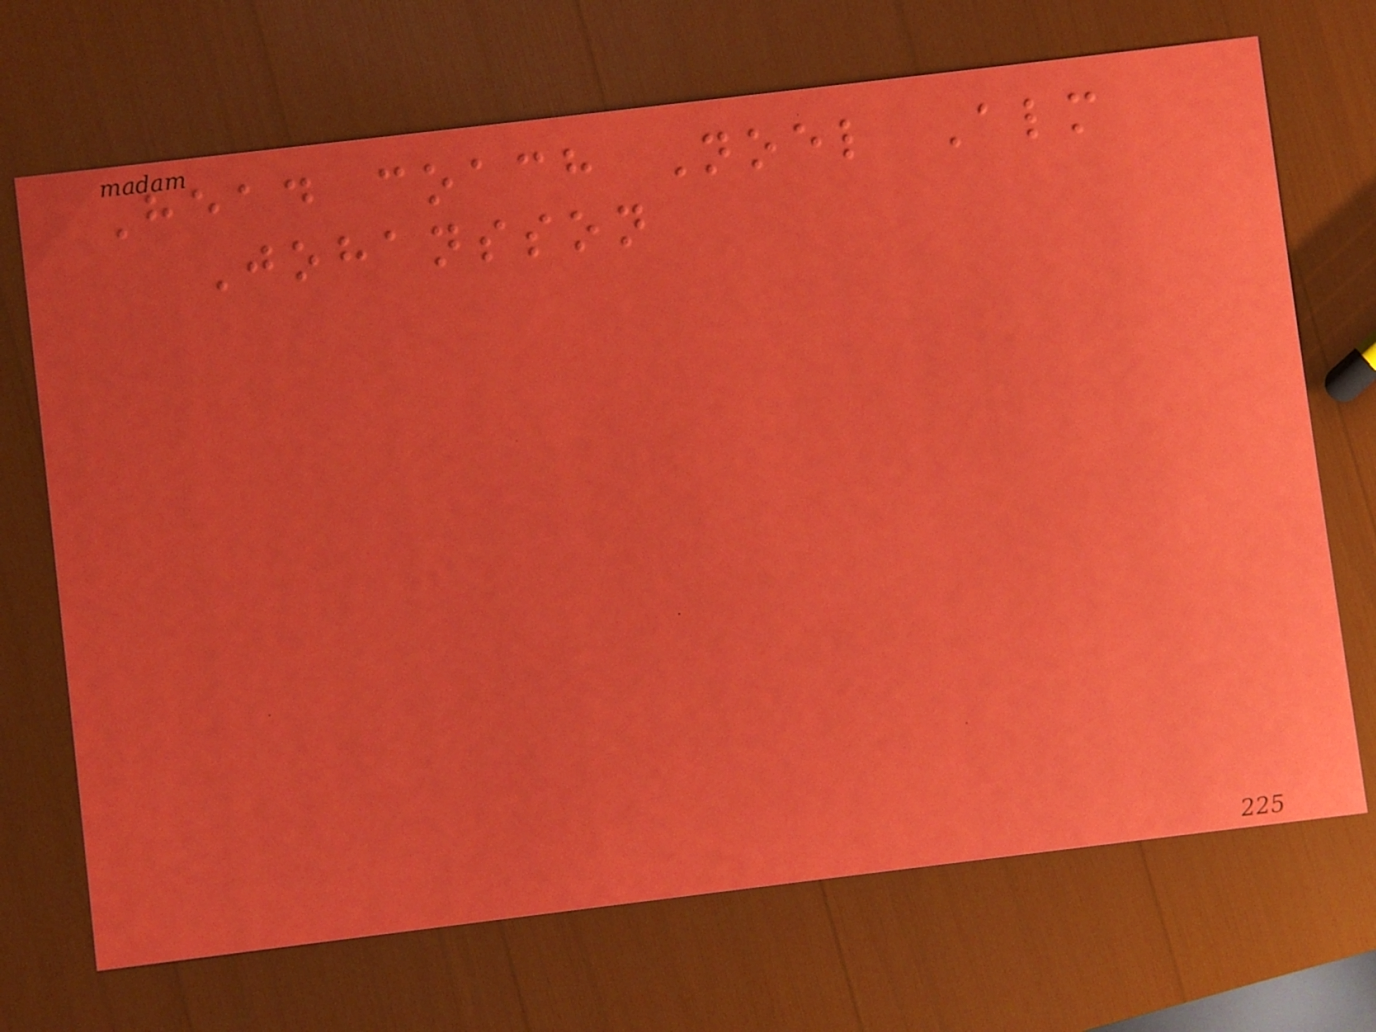Head coach Noel Alm
Johansson
